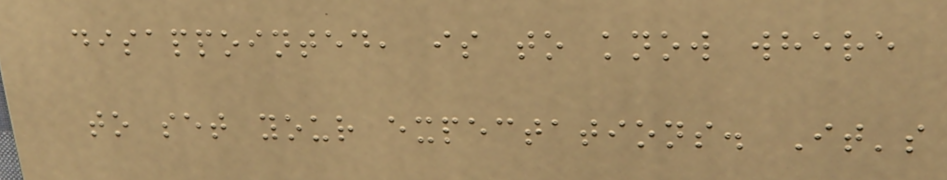disappointed, is to know where
to set your expectations. It's
